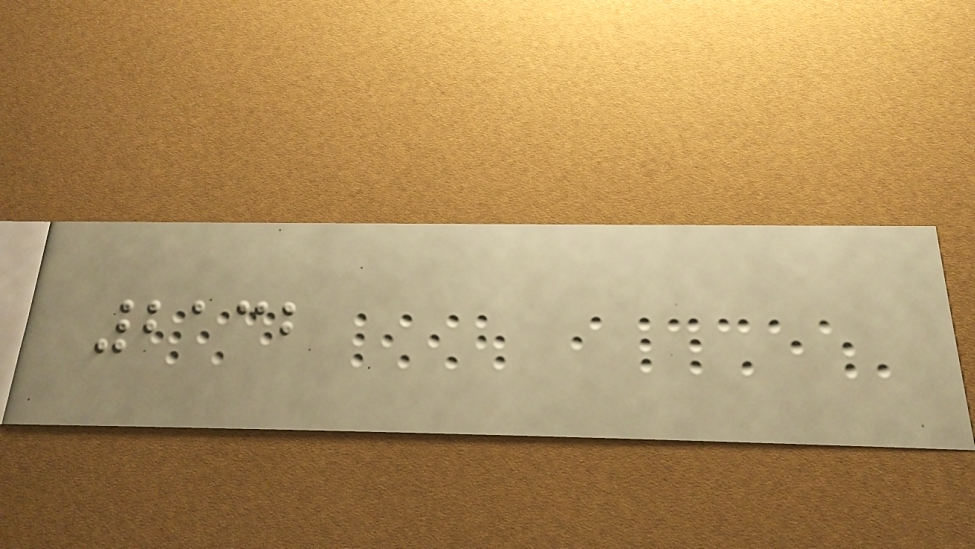2132
